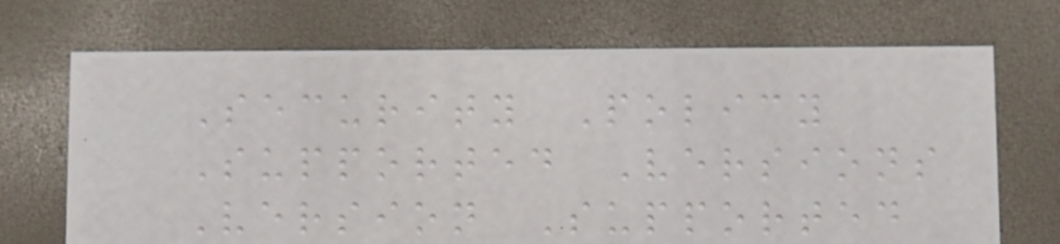Security Policy
Supported Versions
Version Supported
